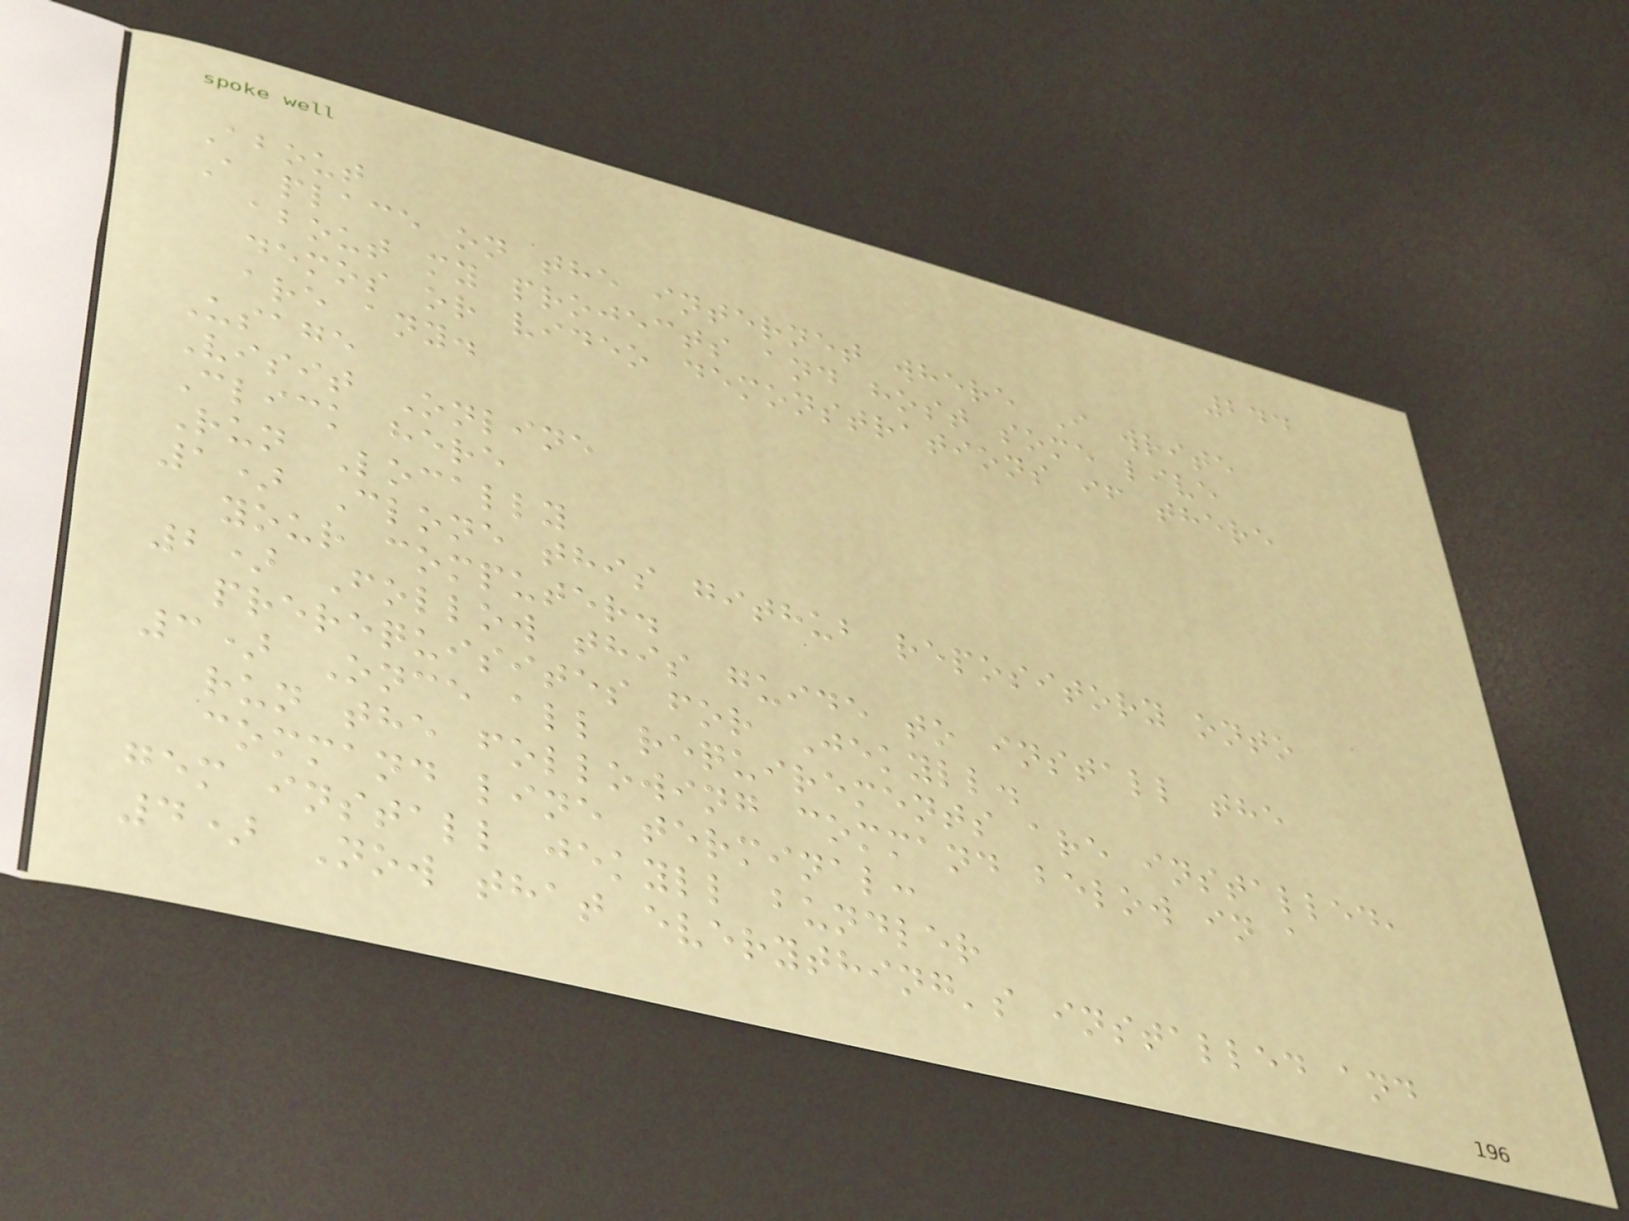244
About
A place on the internet where I write
about my projects and host some live
demos or video demonstrations if there
are any.
Usage
Visit Online
Click here
Run Locally
1) Clone this github repository onto
your computer.
2) Follow this guide to install the
prerequisites for Jekyll.
3) Once all requirements are installed,
run the following command below in a
command line terminal:
gem install jekyll bundler
4) Now that everything's installed and
